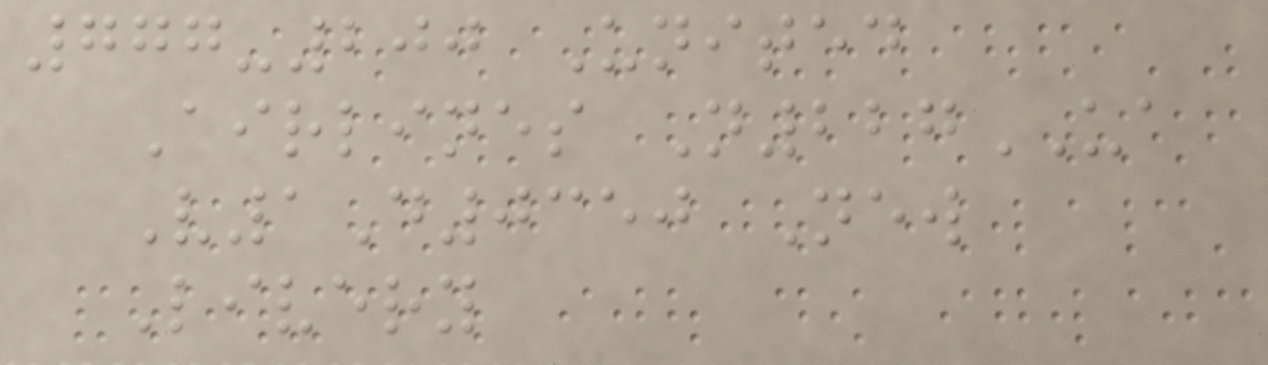777-200 United
Airlines N227UA
V1D0350 New
Livery
